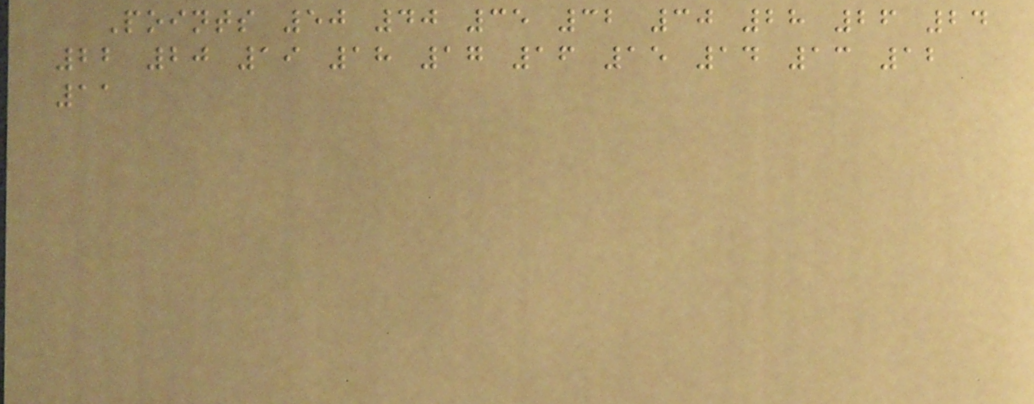Points 50 40 35 32 30 28 26 24
22 20 19 18 17 16 15 14 13 12
11
